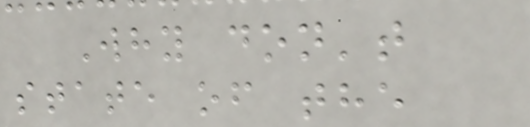Why don't
state of the
